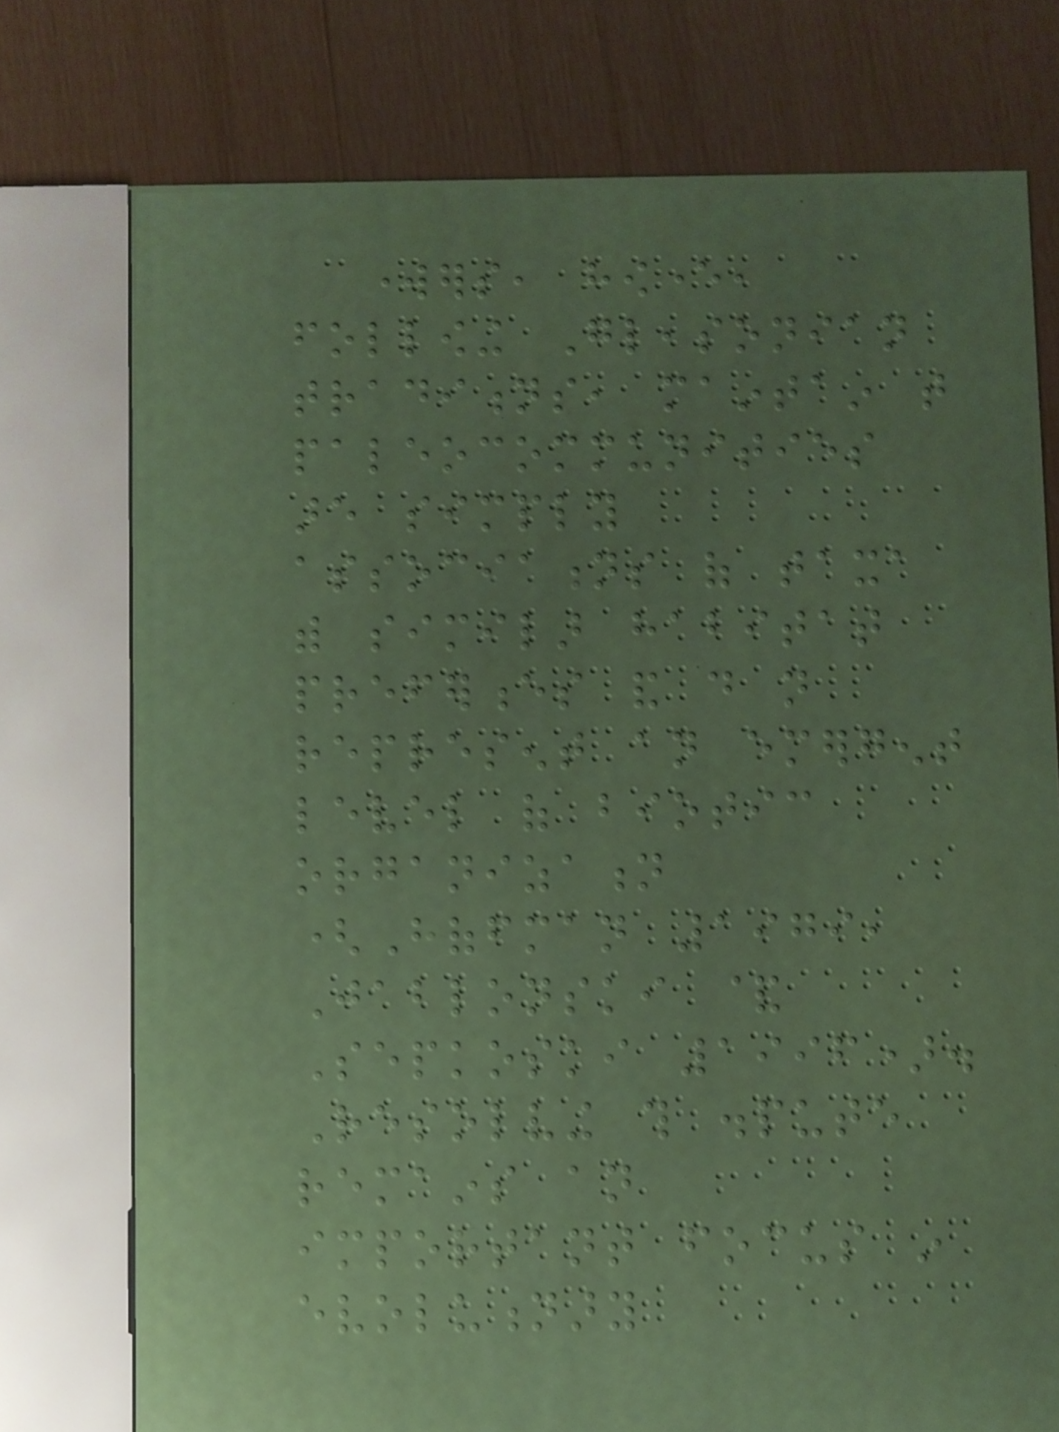workers, however,
following Gleasonian
traditions, maintain that
paleocommunities
are simply
associations of taxa
with similar habitat
preferences and do not
represent an emergent
level of biotic
organization
(Hoffman 1979,
Jablonski &
Sepkoski 1996).
Resolving this dispute
remains an
important focus in
evolutionary
